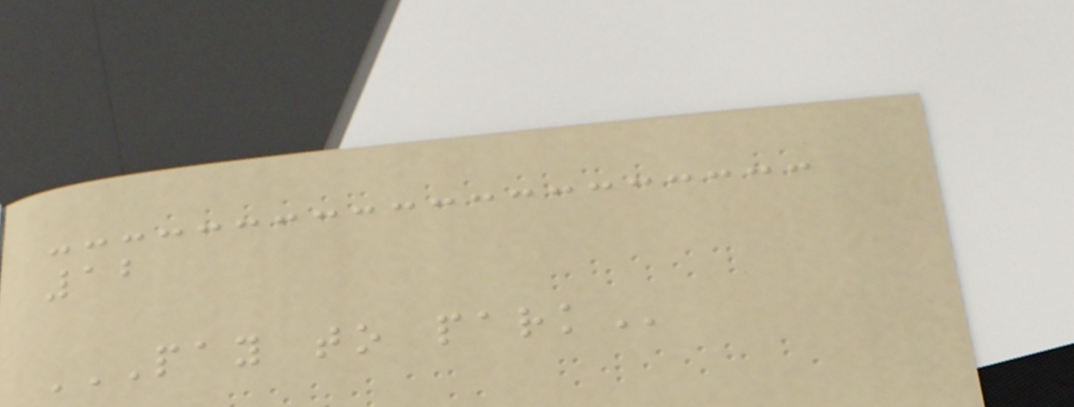12
PAY TO PARK
